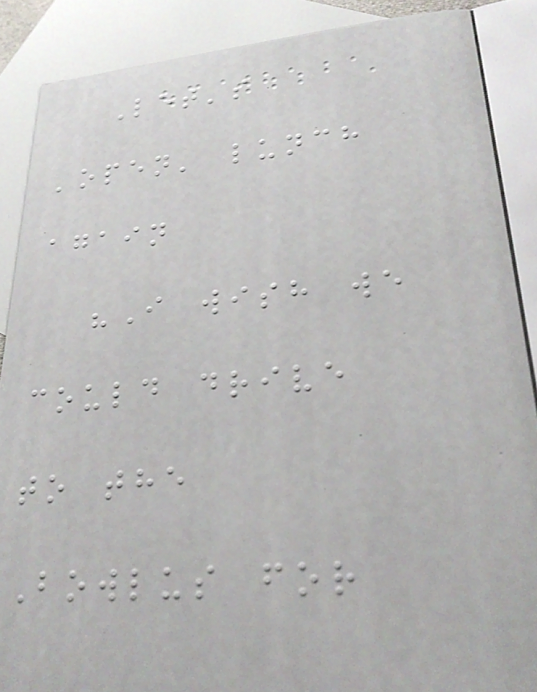Let's
'open' lunch
again
"I wish we
could drive
to the
Bowlus for
